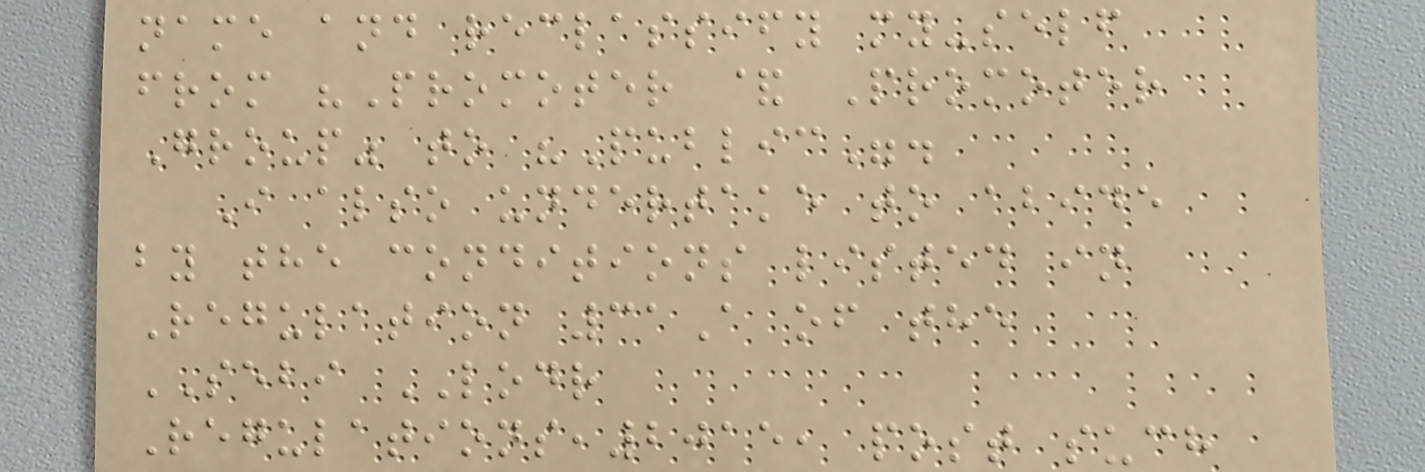name and reclassify my-self
from "Promoter & Promoter
Group" to "Public".
I also undertake to abide
by the conditions listed in
Regulation 31A of the
SEBI LODR
Regulations,2015, post such
